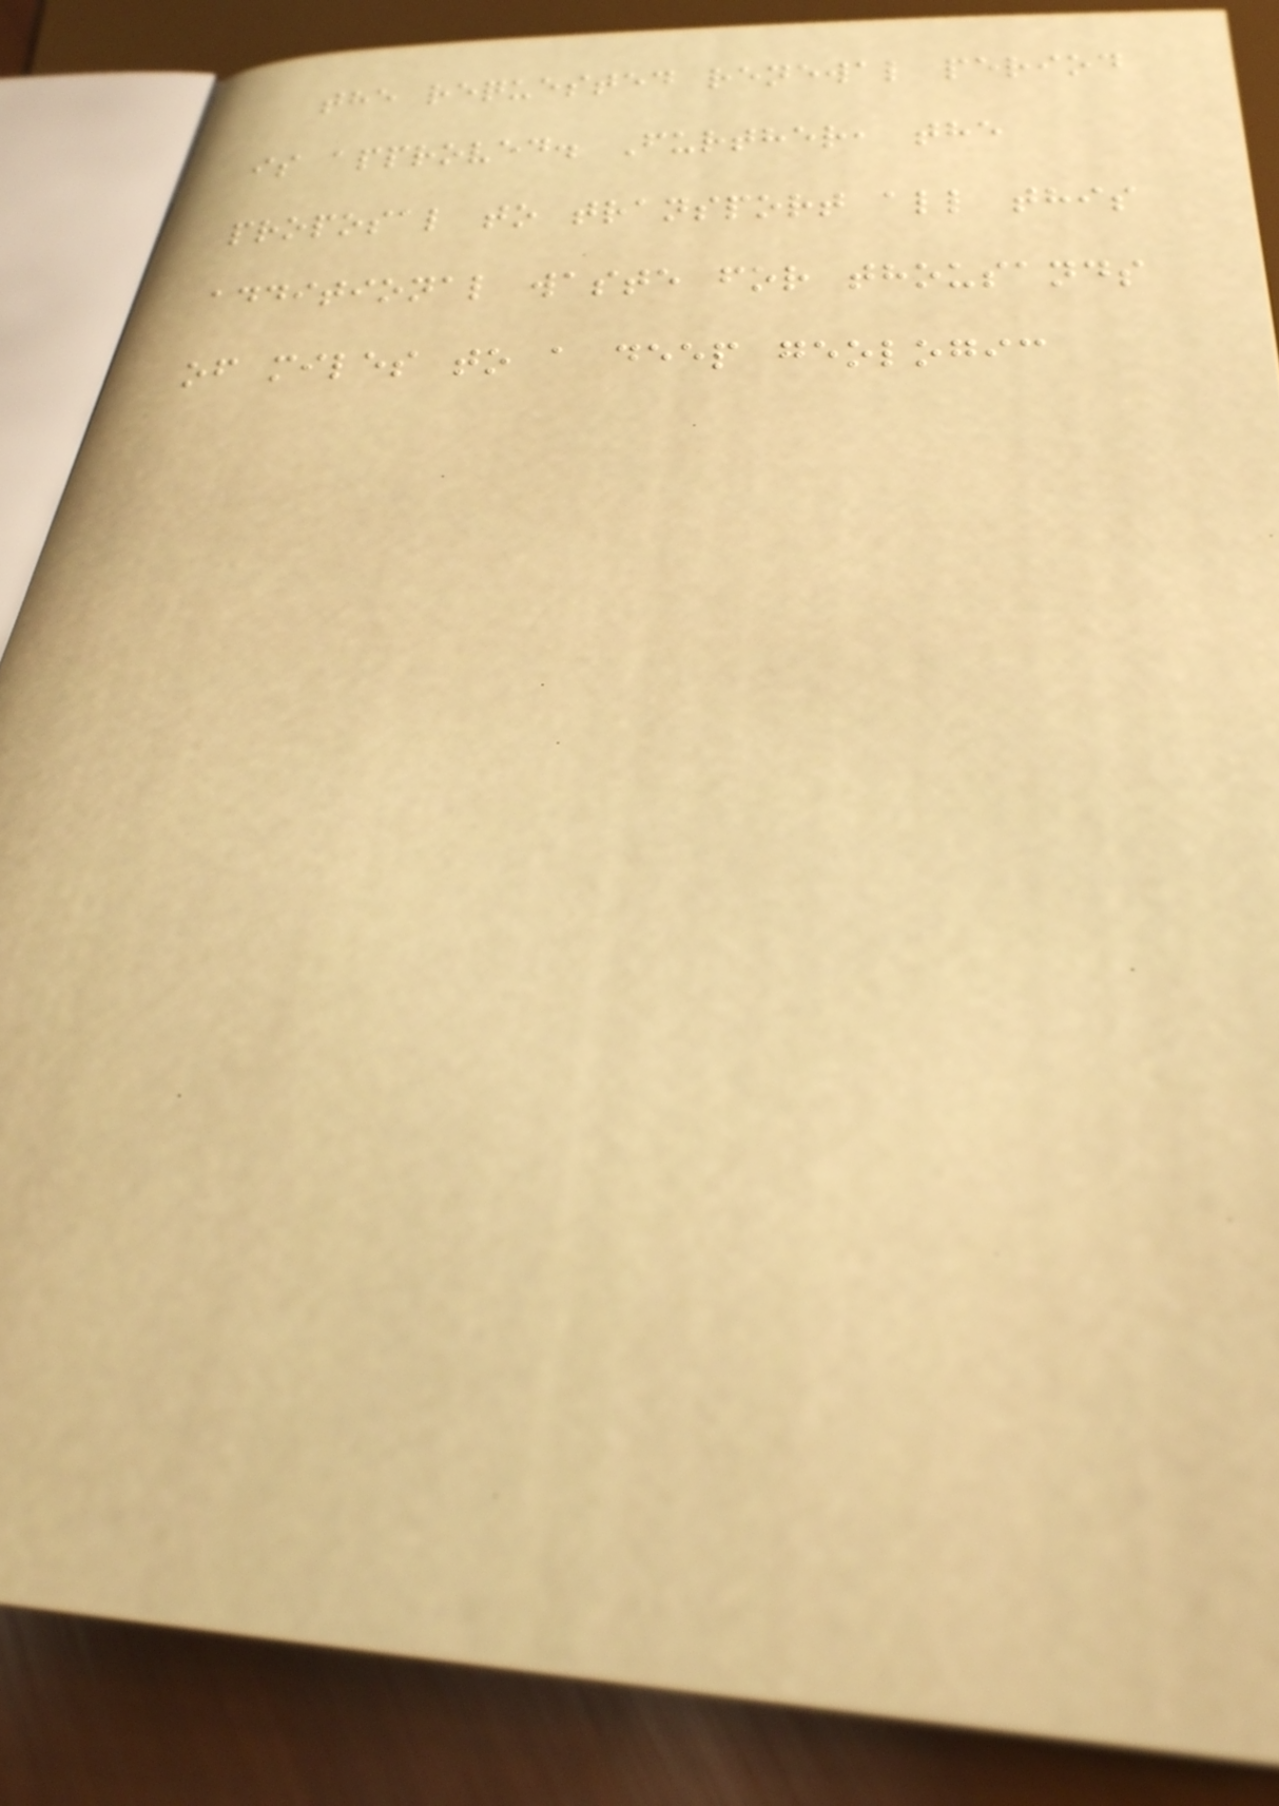the requested renewal period
is approved. Further, the
proposal to transport all this
additional waste for thousands
of miles to a deep geologic
